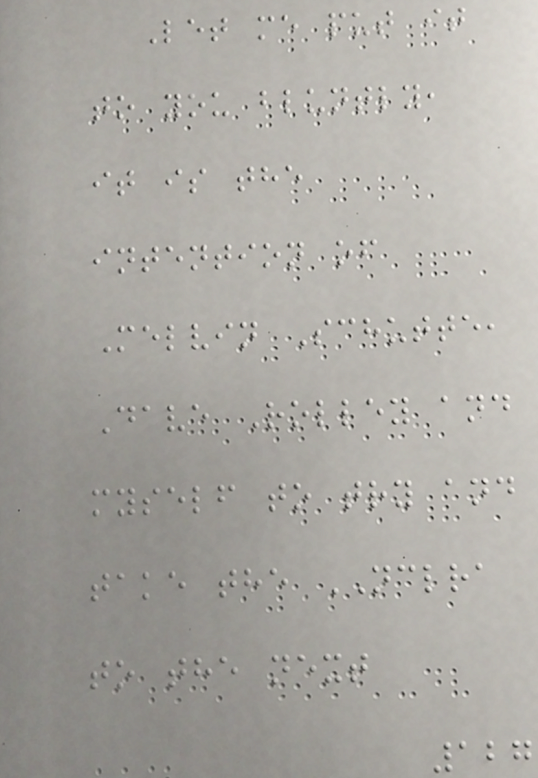Let me put it
to you bluntly,
it is the
intention of
Melvin Schutte,
Dave Rolley and
myself to try and
take the NCLRA
to the next
127
